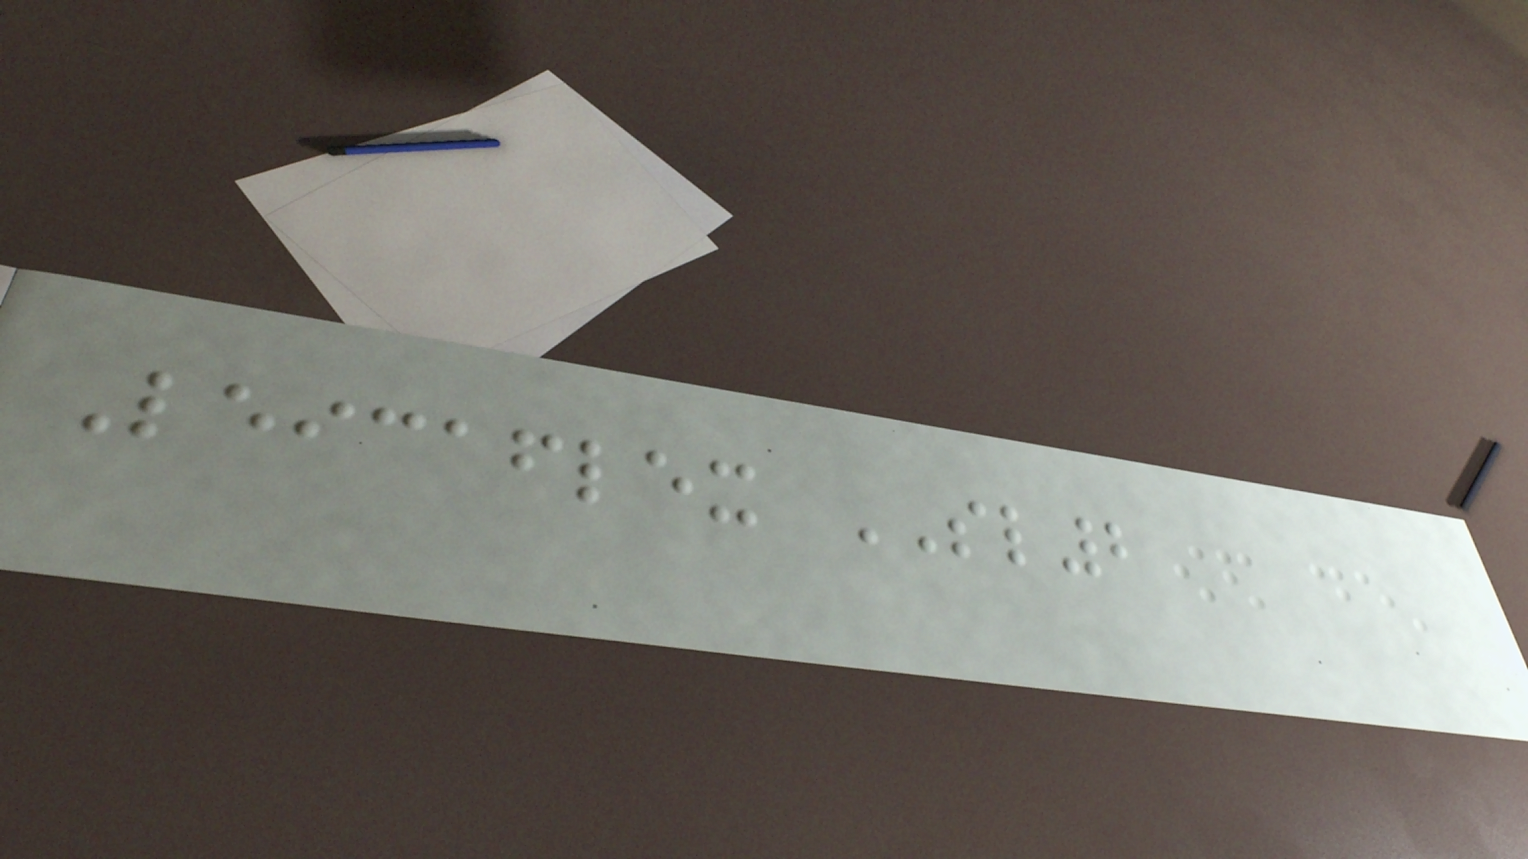Leicaflex SL2
